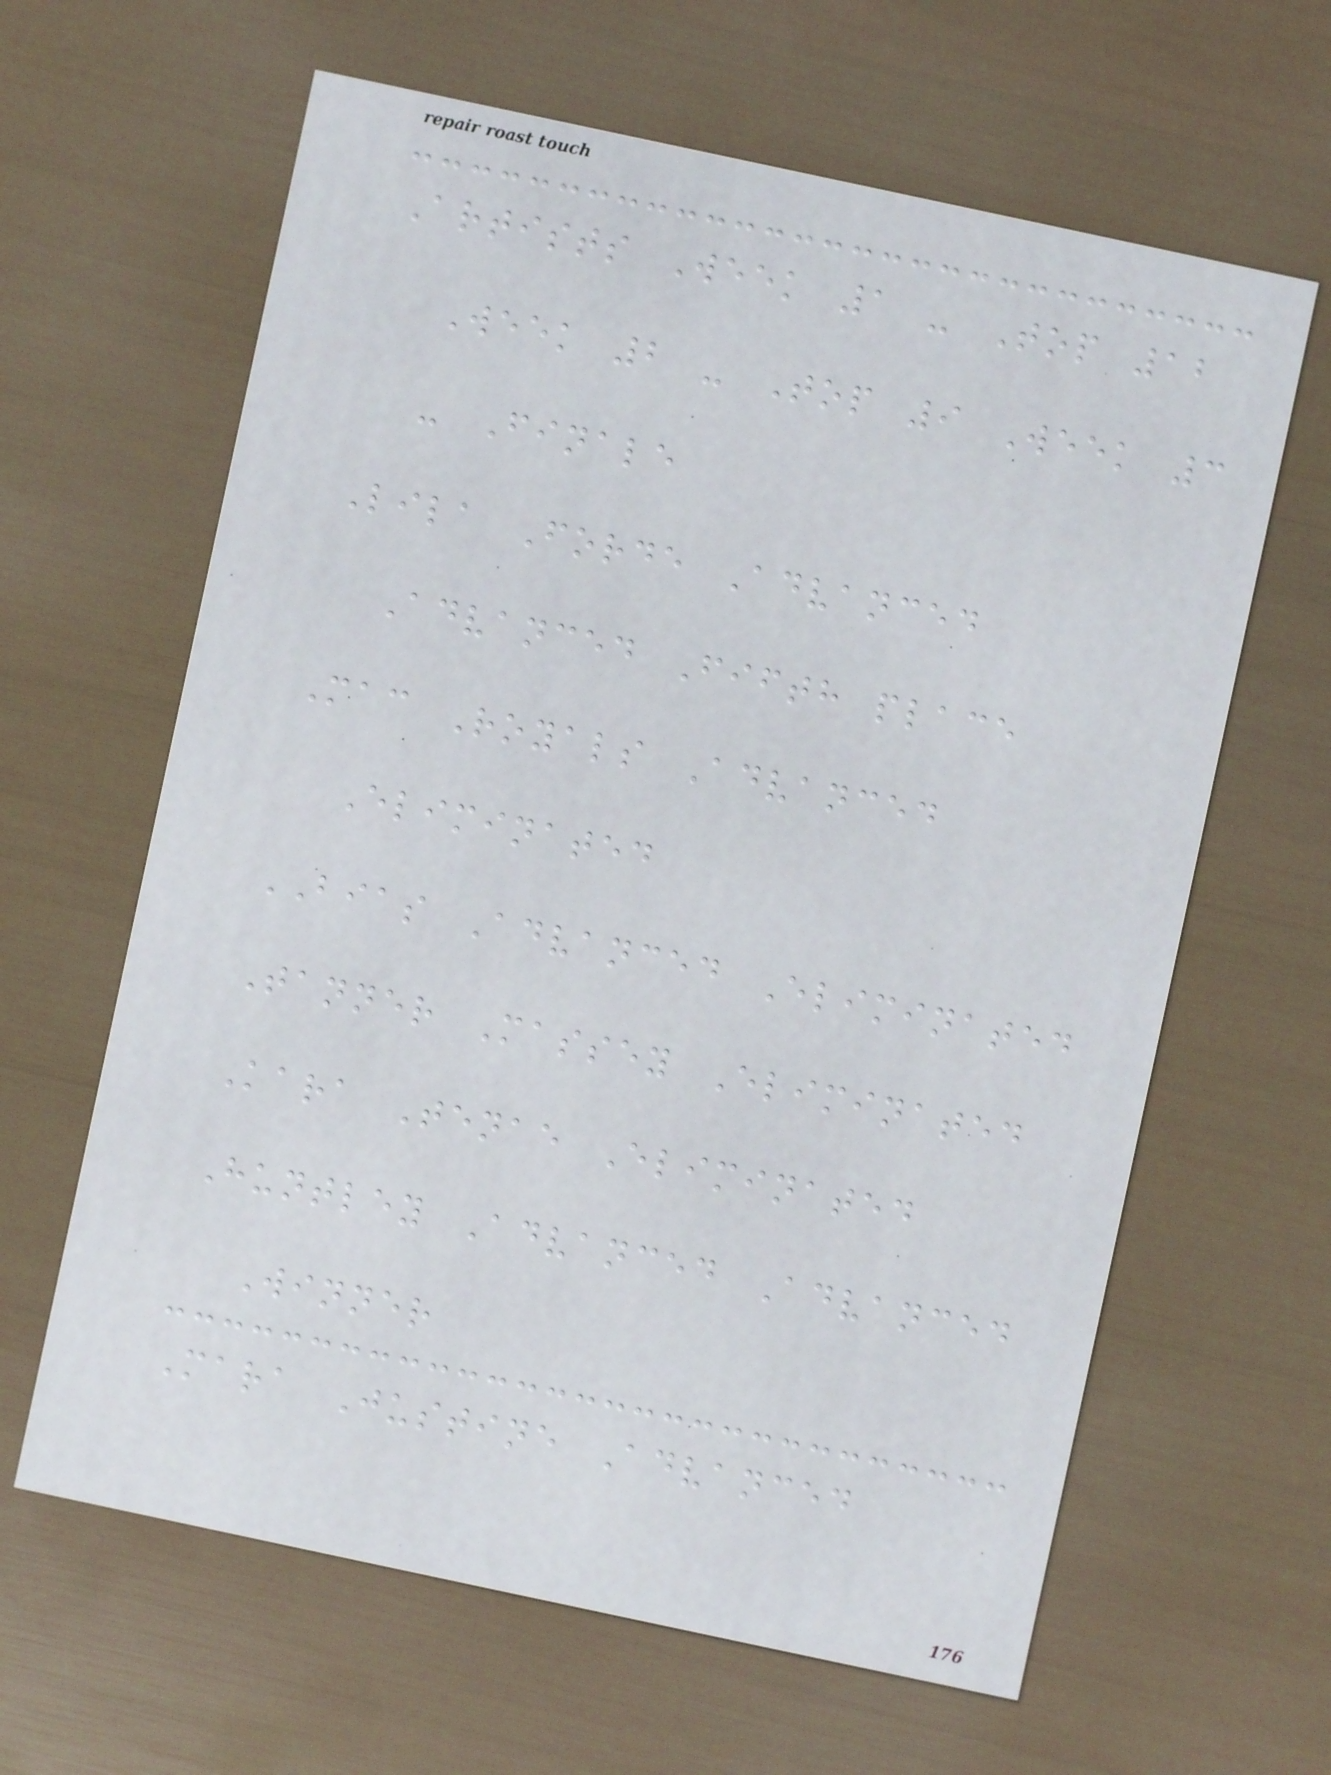Artists Week 1 - Top 12
Week 2 - Top 9 Week 3
- Finale
Lila Forde Advanced
Advanced Fifth place
Mac Royals Advanced
Eliminated
BIAS Advanced Eliminated
Tanner Massey Eliminated
Kara Tenae Eliminated
Huntley Advanced Advanced
Winner
Mara Justine Advanced
